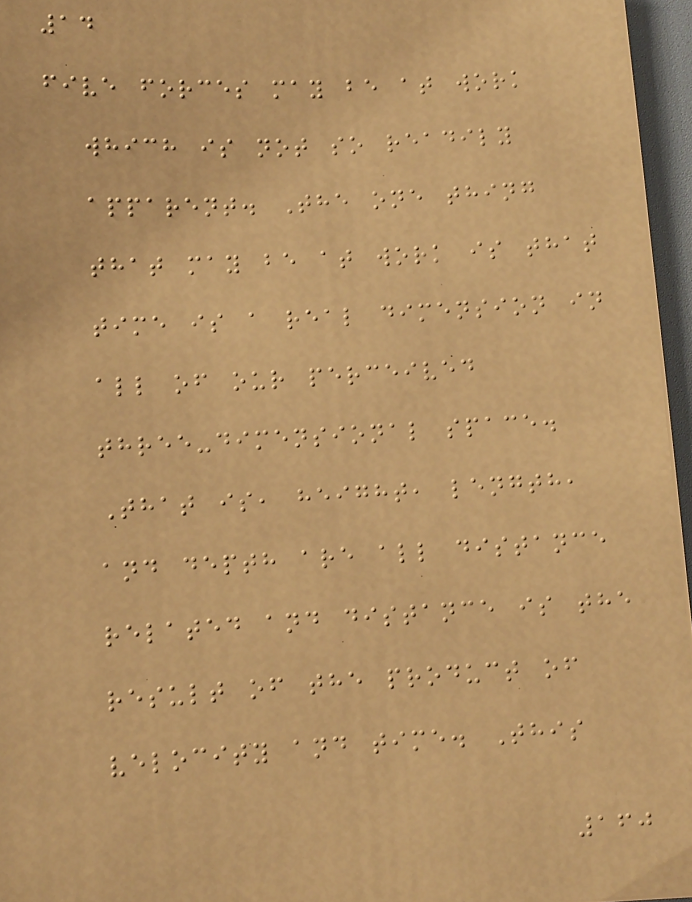14
five forces may be at work
which is not so readily
apparent. The one thing
that may be at work is that
time is a real dimension in
all of our perceived
three-dimensional space.
That is, height, length,
and depth are all distance
related and distance is the
result of the product of
velocity and time. This
160
